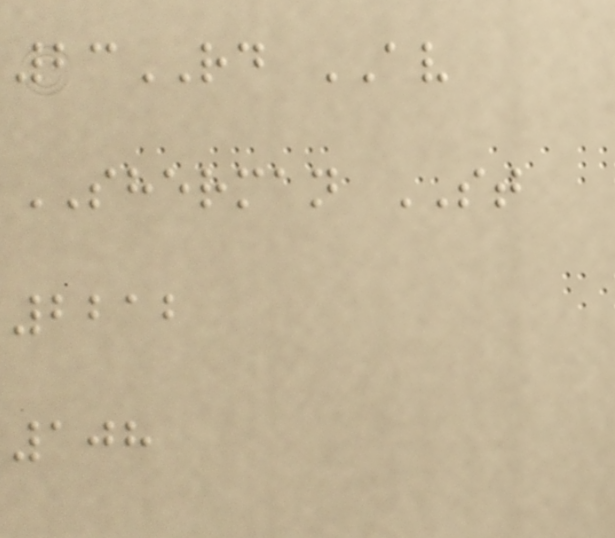23RD AV
SHERMAN ST
2212
108
